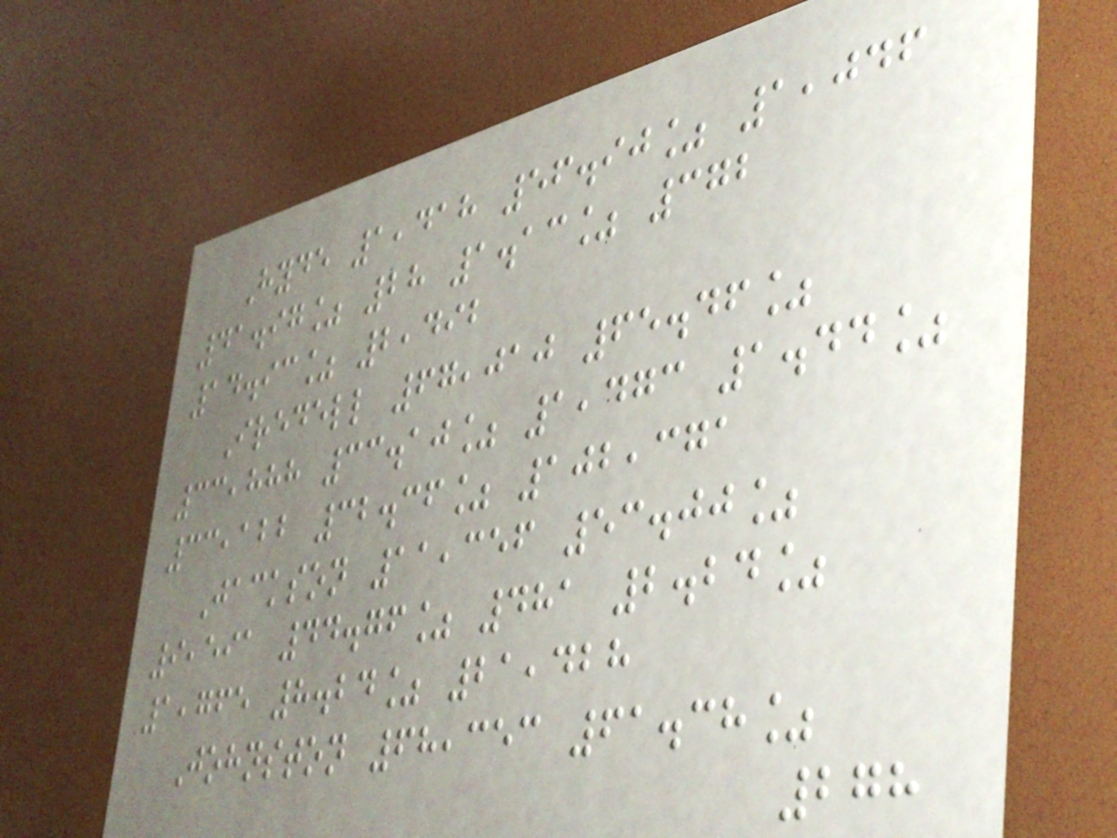Hyde 1,418 56.90% 1,046
41.97% 28 1.13% 372
14.93% 2,492
Iredell 67,010 65.46%
33,888 33.10% 1,473 1.44%
33,122 32.36% 102,371
Jackson 11,356 53.00%
9,591 44.76% 481 2.24%
1,765 8.24% 21,428
Johnston 68,353 61.38%
278
